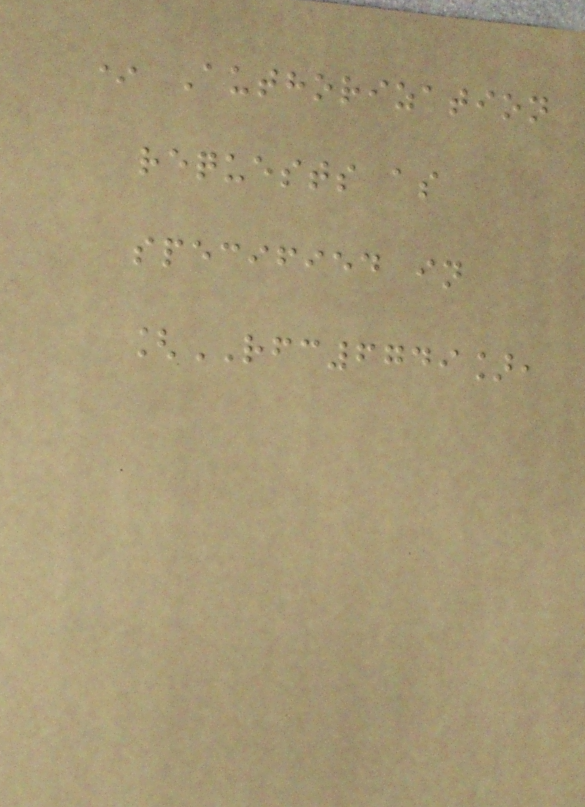* Authorization
requests as
specified in
[RFC6749],
